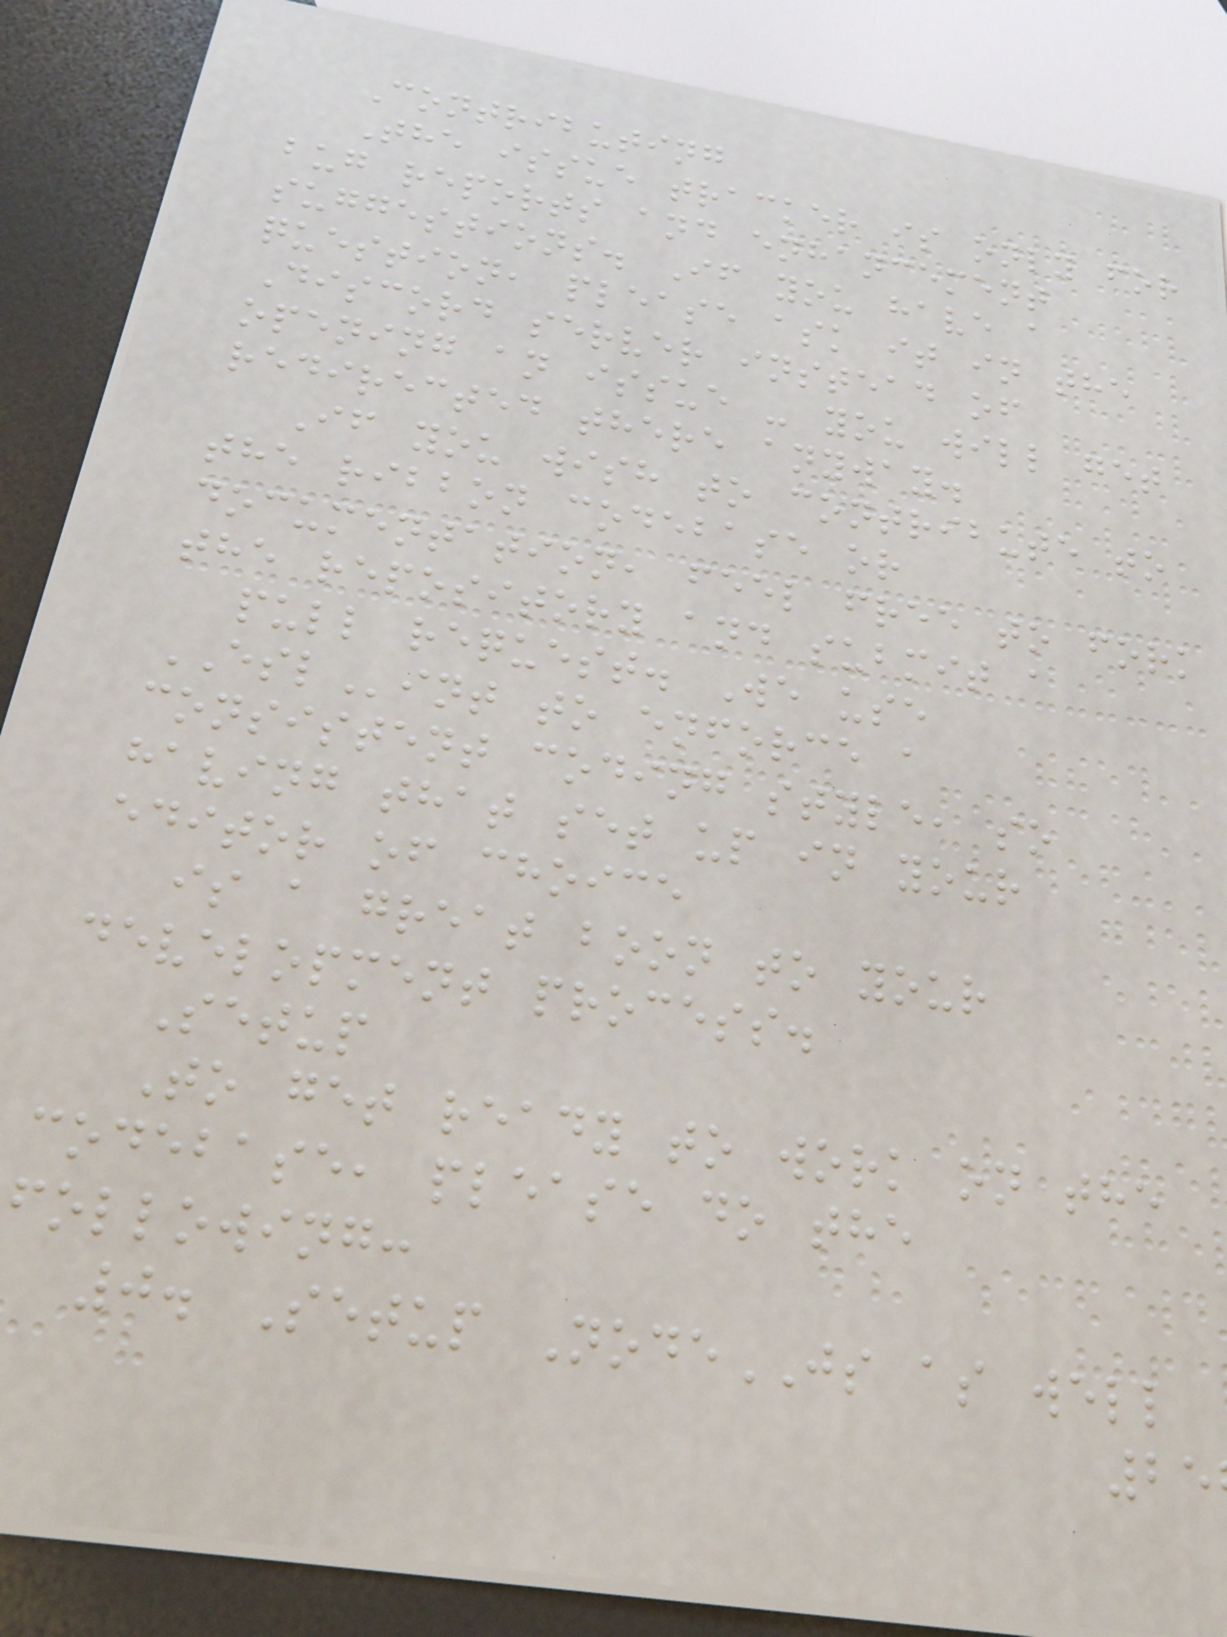Contributing
The issue tracker is only for
bug reports and enhancement
suggestions. If you have a
question, please ask it in the
Discord server instead of
opening an issue - you will get
redirected there anyway.
If you wish to contribute to
the ribbon codebase or
documentation, feel free to fork
the repository and submit a
pull request. We use
ESLint to enforce a
consistent coding style, so
having that set up in your
editor of choice
is a great boon to your
development process.
Setup
To get ready to work on the
codebase, please do the
following:
0. Setup NodeJS as well
